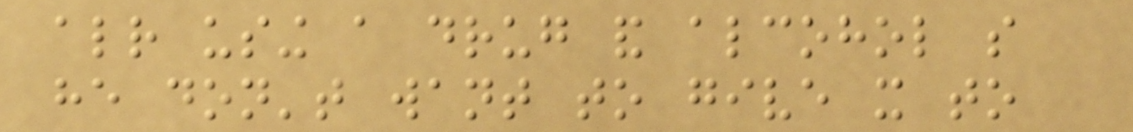already using a drug and alcohol so
he don't want to give it to
